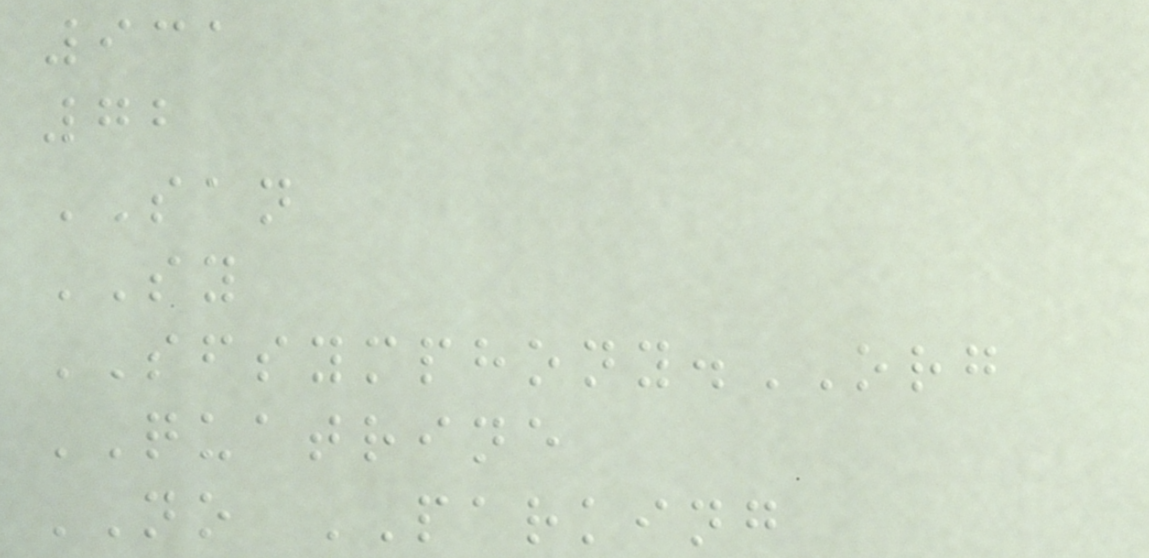931
72
SAN
SY
SFSYMPHONY.ORG
QUATRINE
NO PARKING
